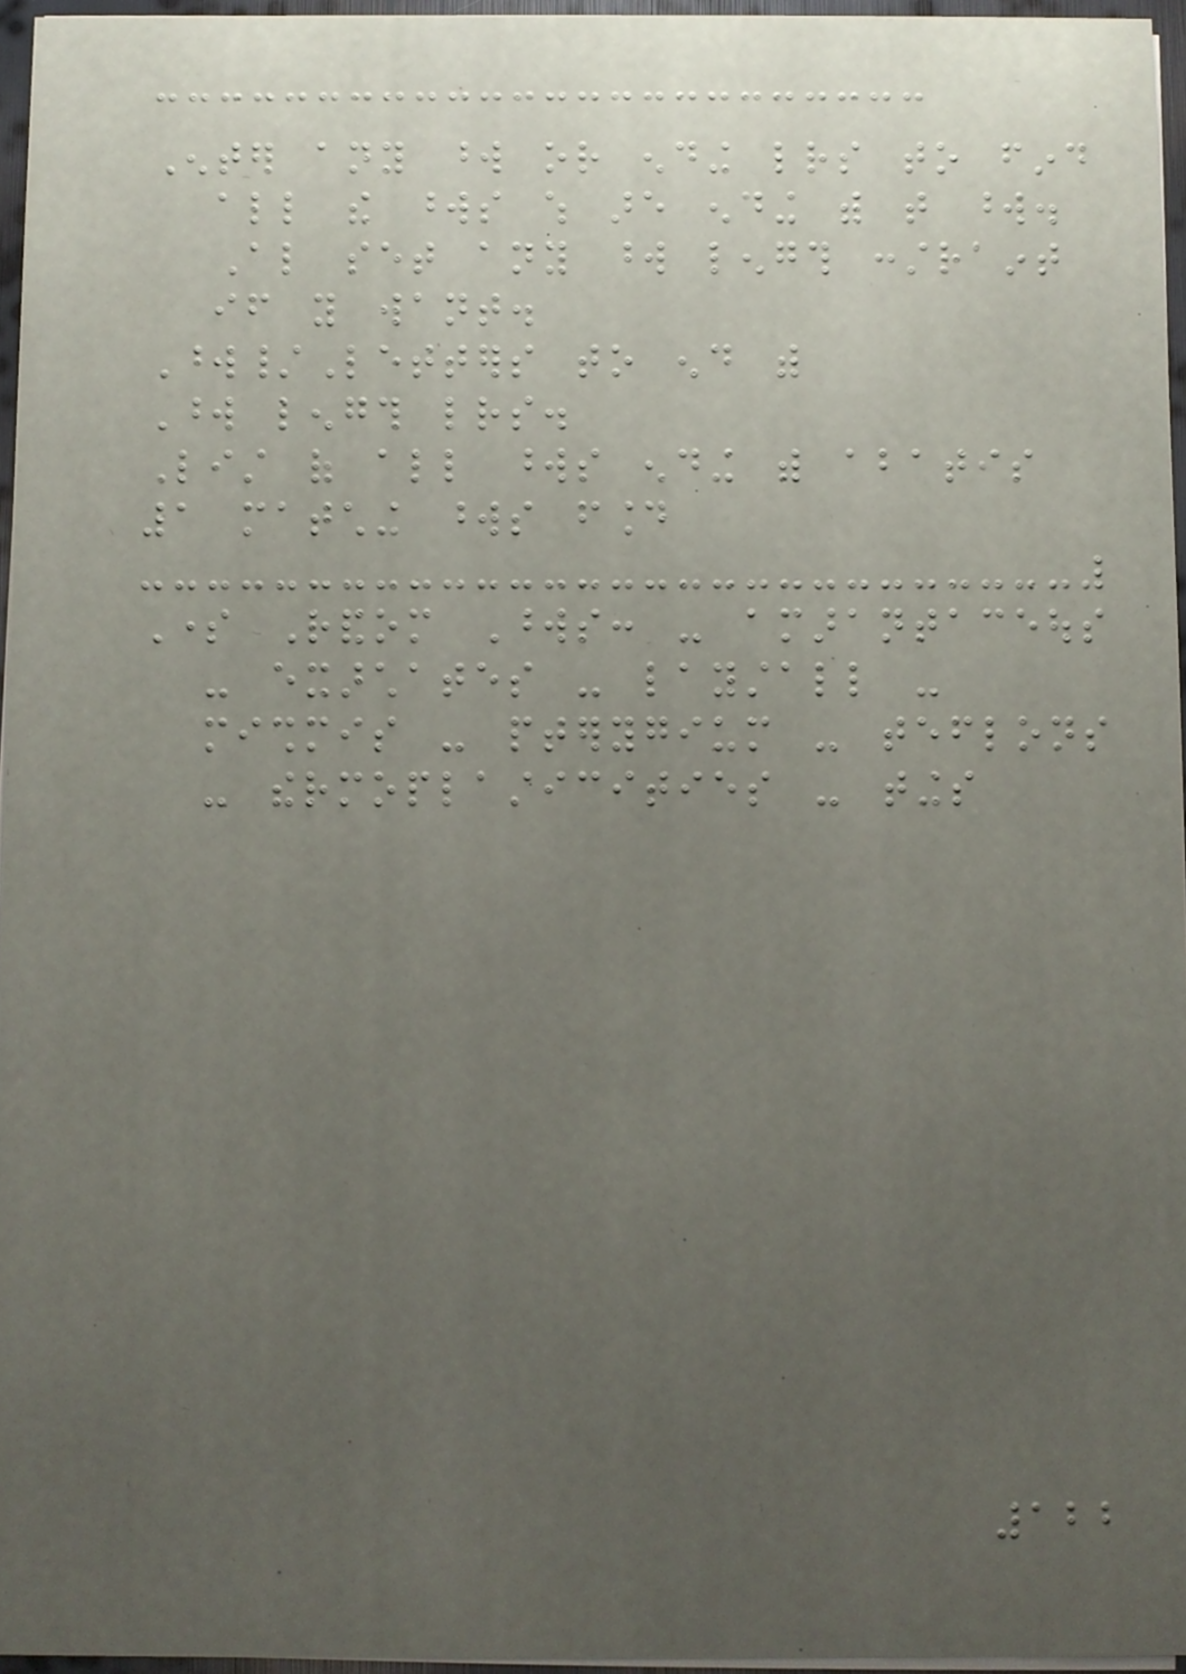Enter any word or ending letters to find
all the words which are ending with that word.
Also set any word length constraint
if you want.
Word/Letters to end with
Word length letters.
List of all words ending with abatis
1 matching words found
Some Random Words: - amarantaceous
- exarchates - laystall -
mishmis - pterygium - teflons
- thermoplasticities - tings
122
